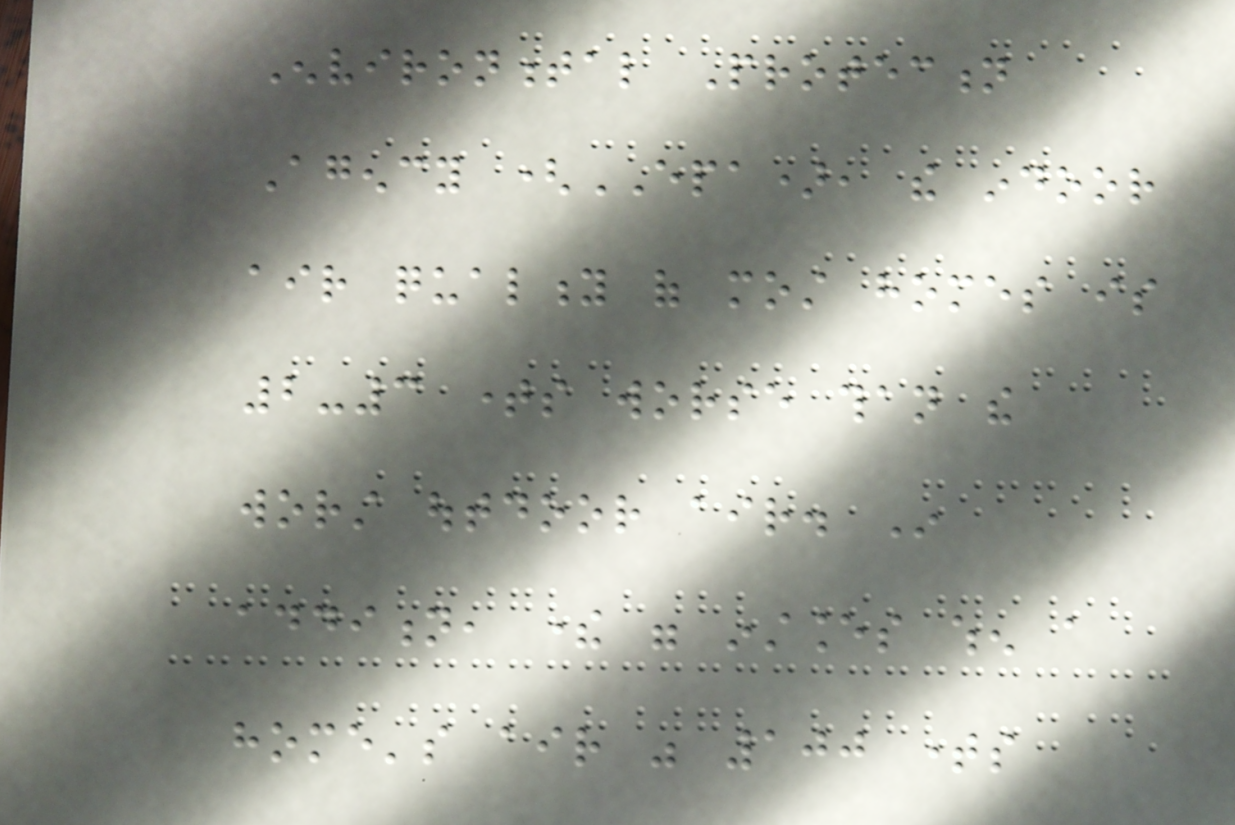Environmental Protection
Agency (EPA), the indoor
air quality of most homes is
2-3 times worse than the
worst outdoor air. In
addition, there were instances when a
home's air was 100 times
